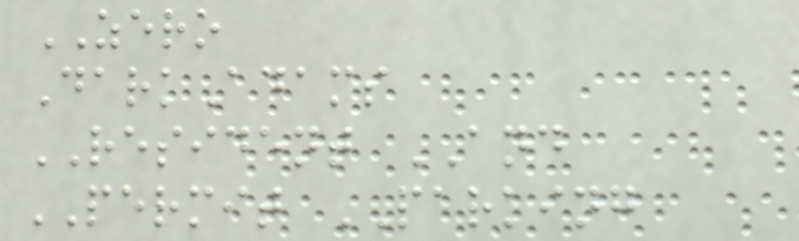ZERO
DarkAdams
RESIDENT AND
PERMIT PARKING
